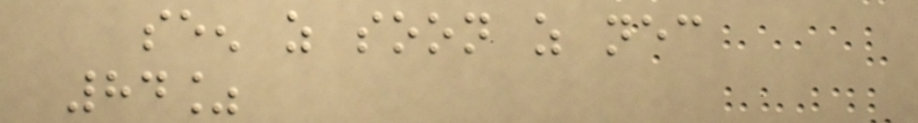seen as soon as necessary
84%
